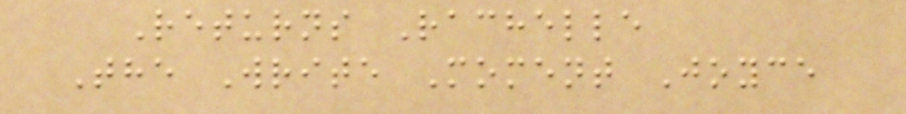Returns Rachelle
The Write Moment Joyce
